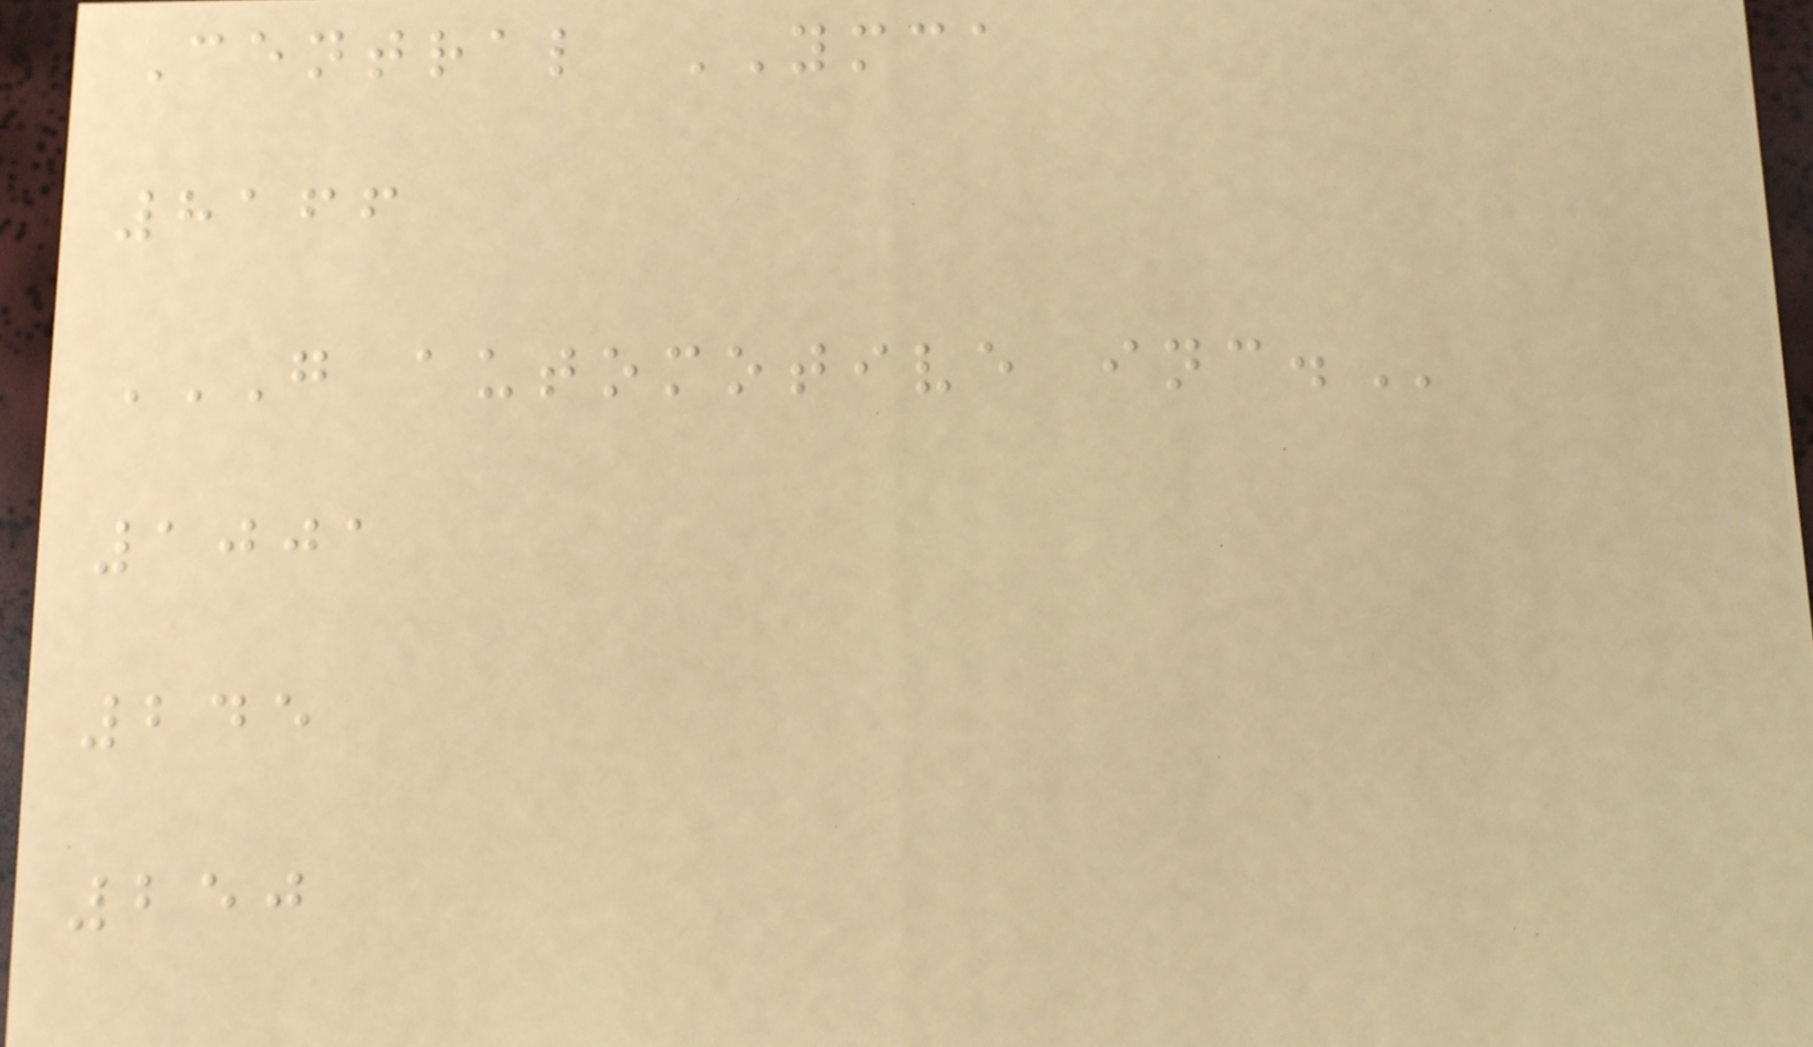Central YMCA
8166
G AUTOMOTIVE INC.
1001
245
250
